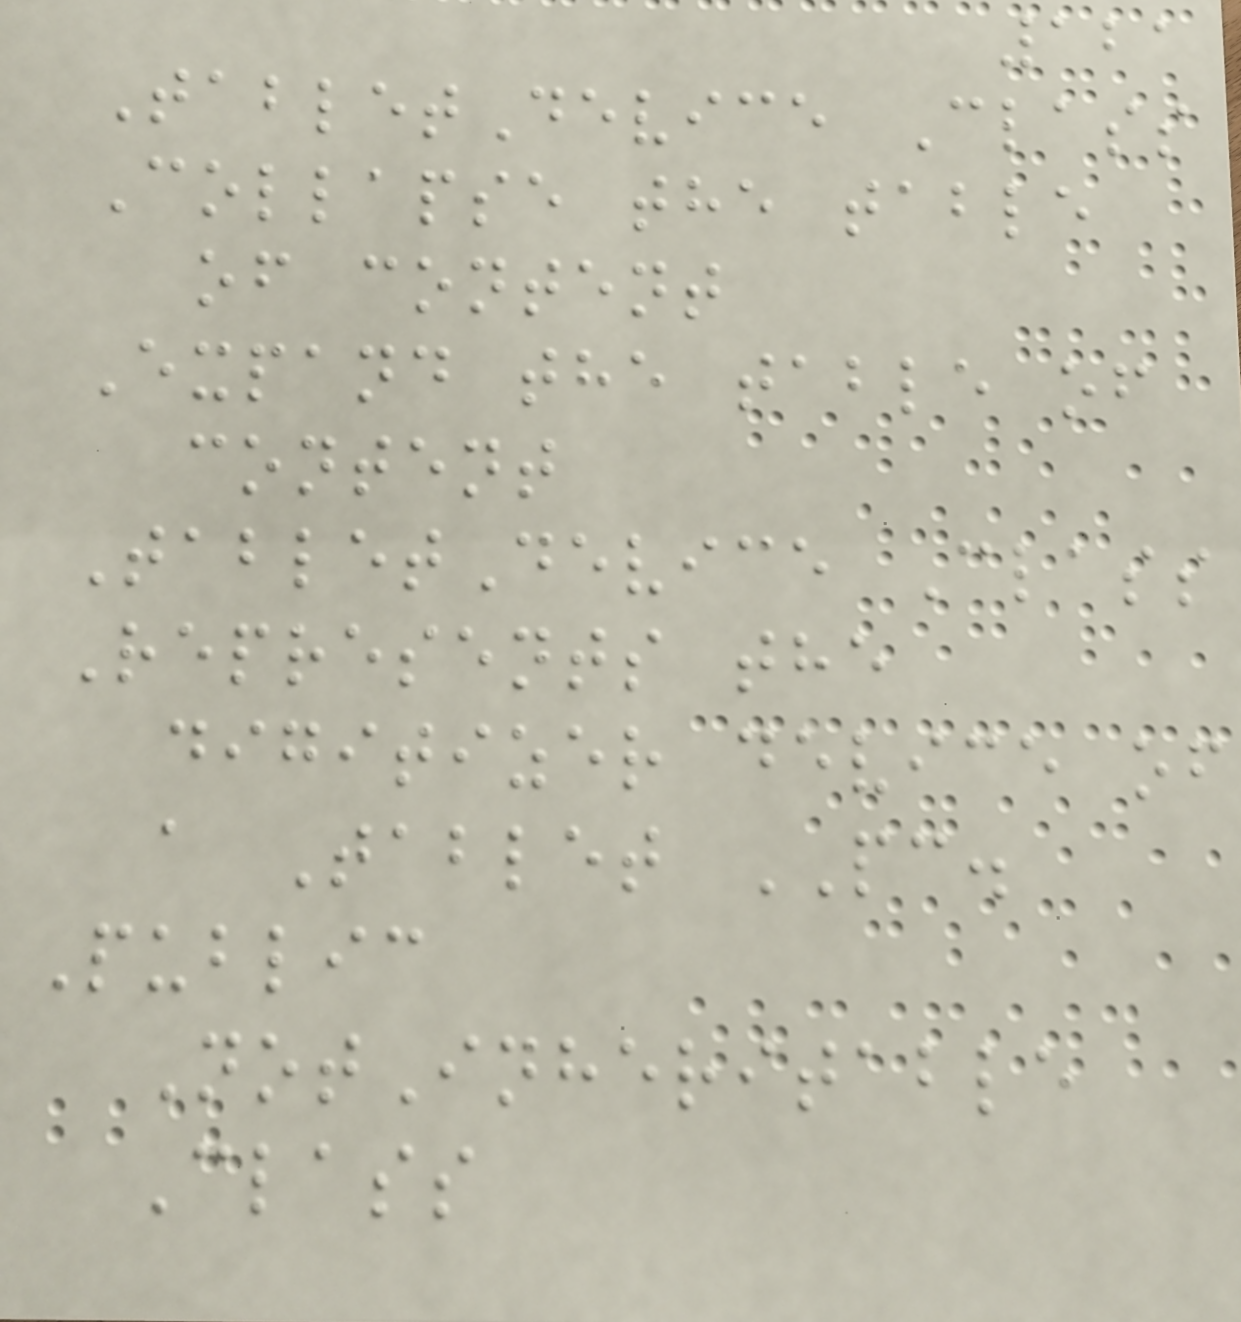121
TabletDevice Class
Collapse the table
of content
Expand the table of
content
TabletDevice Class
Represents the
digitizer device of
a Tablet PC.
Public
NotInheritable
Class
